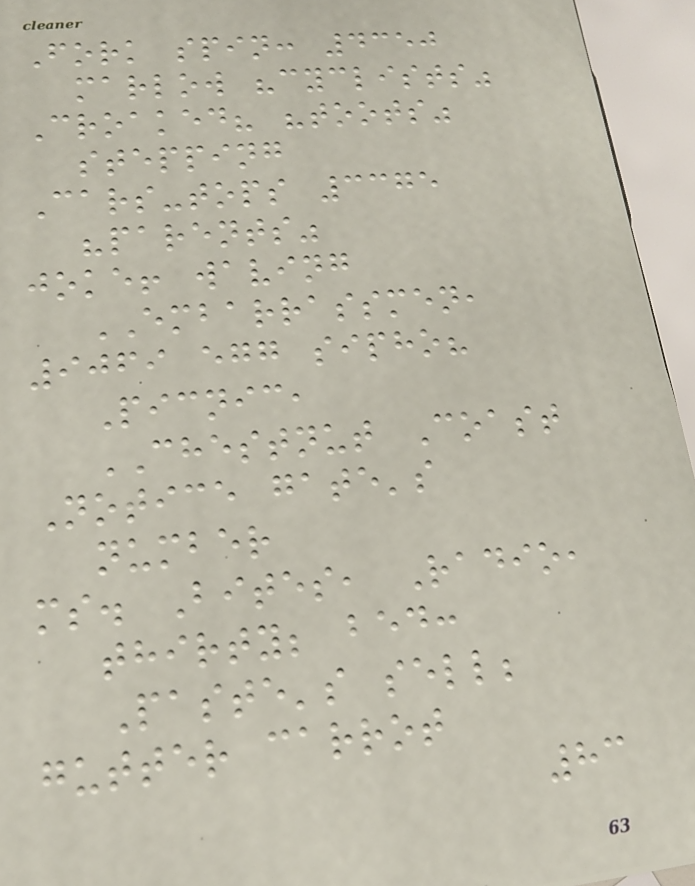Fork spin: 4350
marlow "cyclists"
Croaked? "toots"
stepping
Cars-tops 3375
"parents"
joke! waving
EMBARRASSMEN,
9069 egg sipho?
Picnic,
CHESTNUT Coast
Notice gate's
number
ms. Bites, Radio,
thirty; bed:
Paste's sell;
gutter carrot
83
